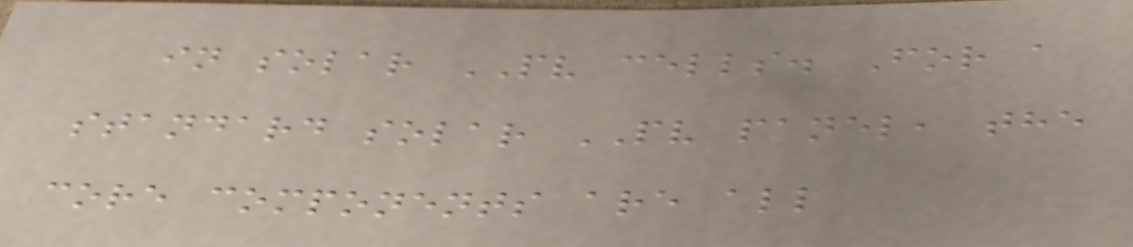in solar PV cells. For a
standard solar PV panel, the
core components are all
